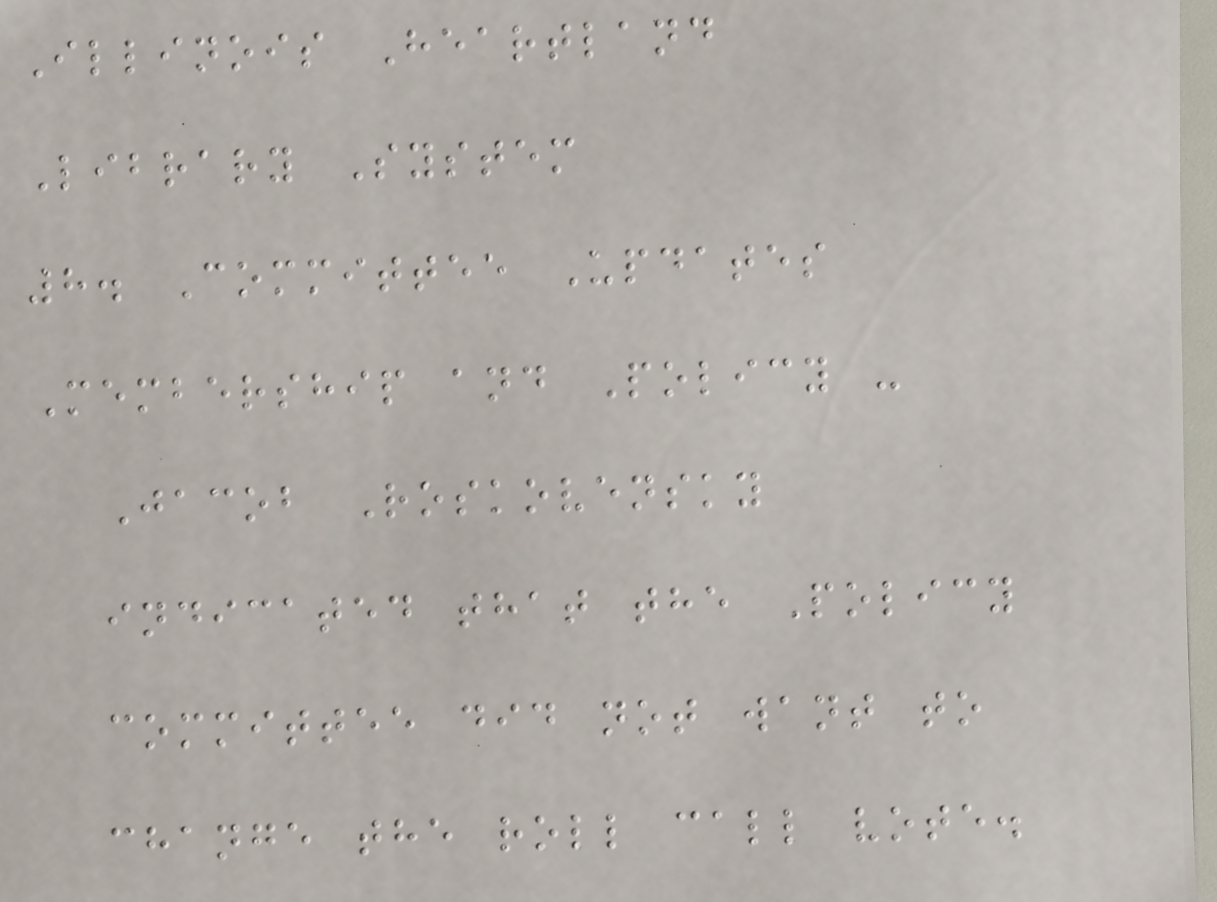Illinois Heartland
Library System
8. Committee Updates
Membership and Policy -
Jacob Roskovensky
indicated that the Policy
committee did not want to
change the roll call vote.
